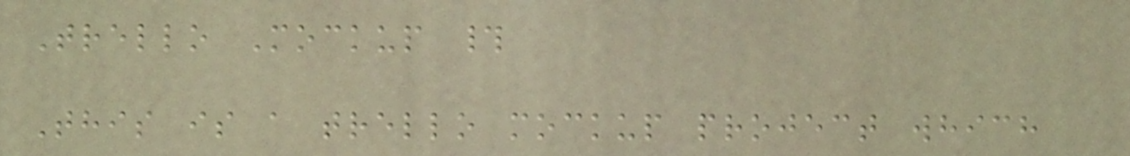Trello Mockup #
This is a trello mockup project which
